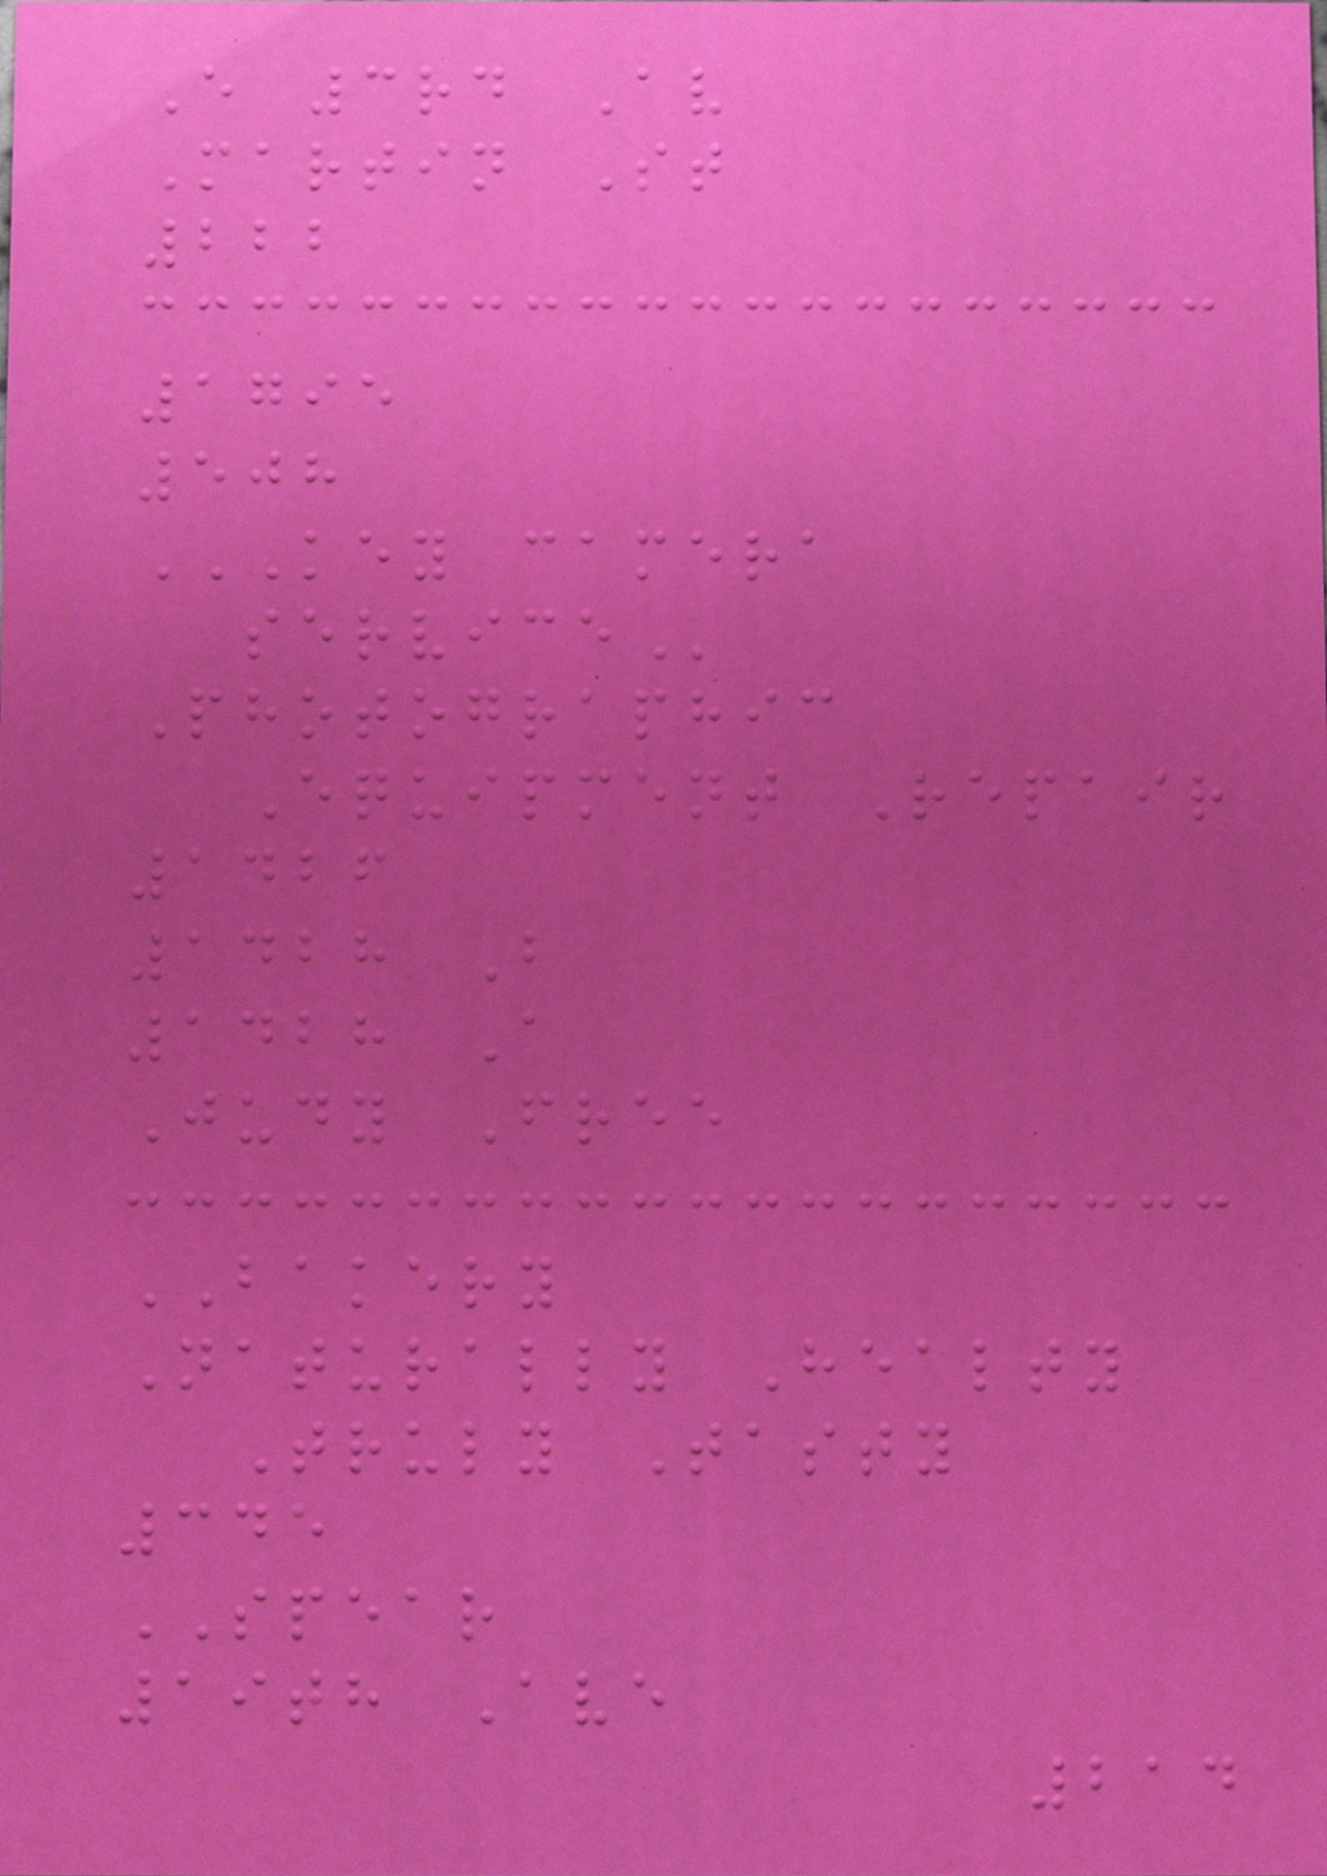E 3rd Av
Martin St
222
1795
508
KEY CAMERA
SERVICE
Photographic
Equipment Repair
1426
1428 B
1428 A
Judy Free
BAKERY
Naturally Healty
Truly Tasty
345
SPEAR
19th Ave
214
